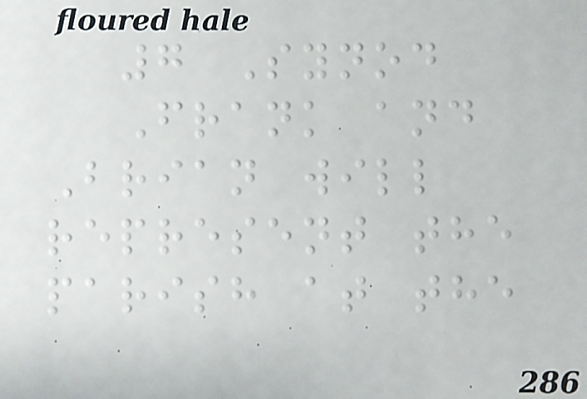7 Synod
Frank and
Brian will
represent the
parish at the
